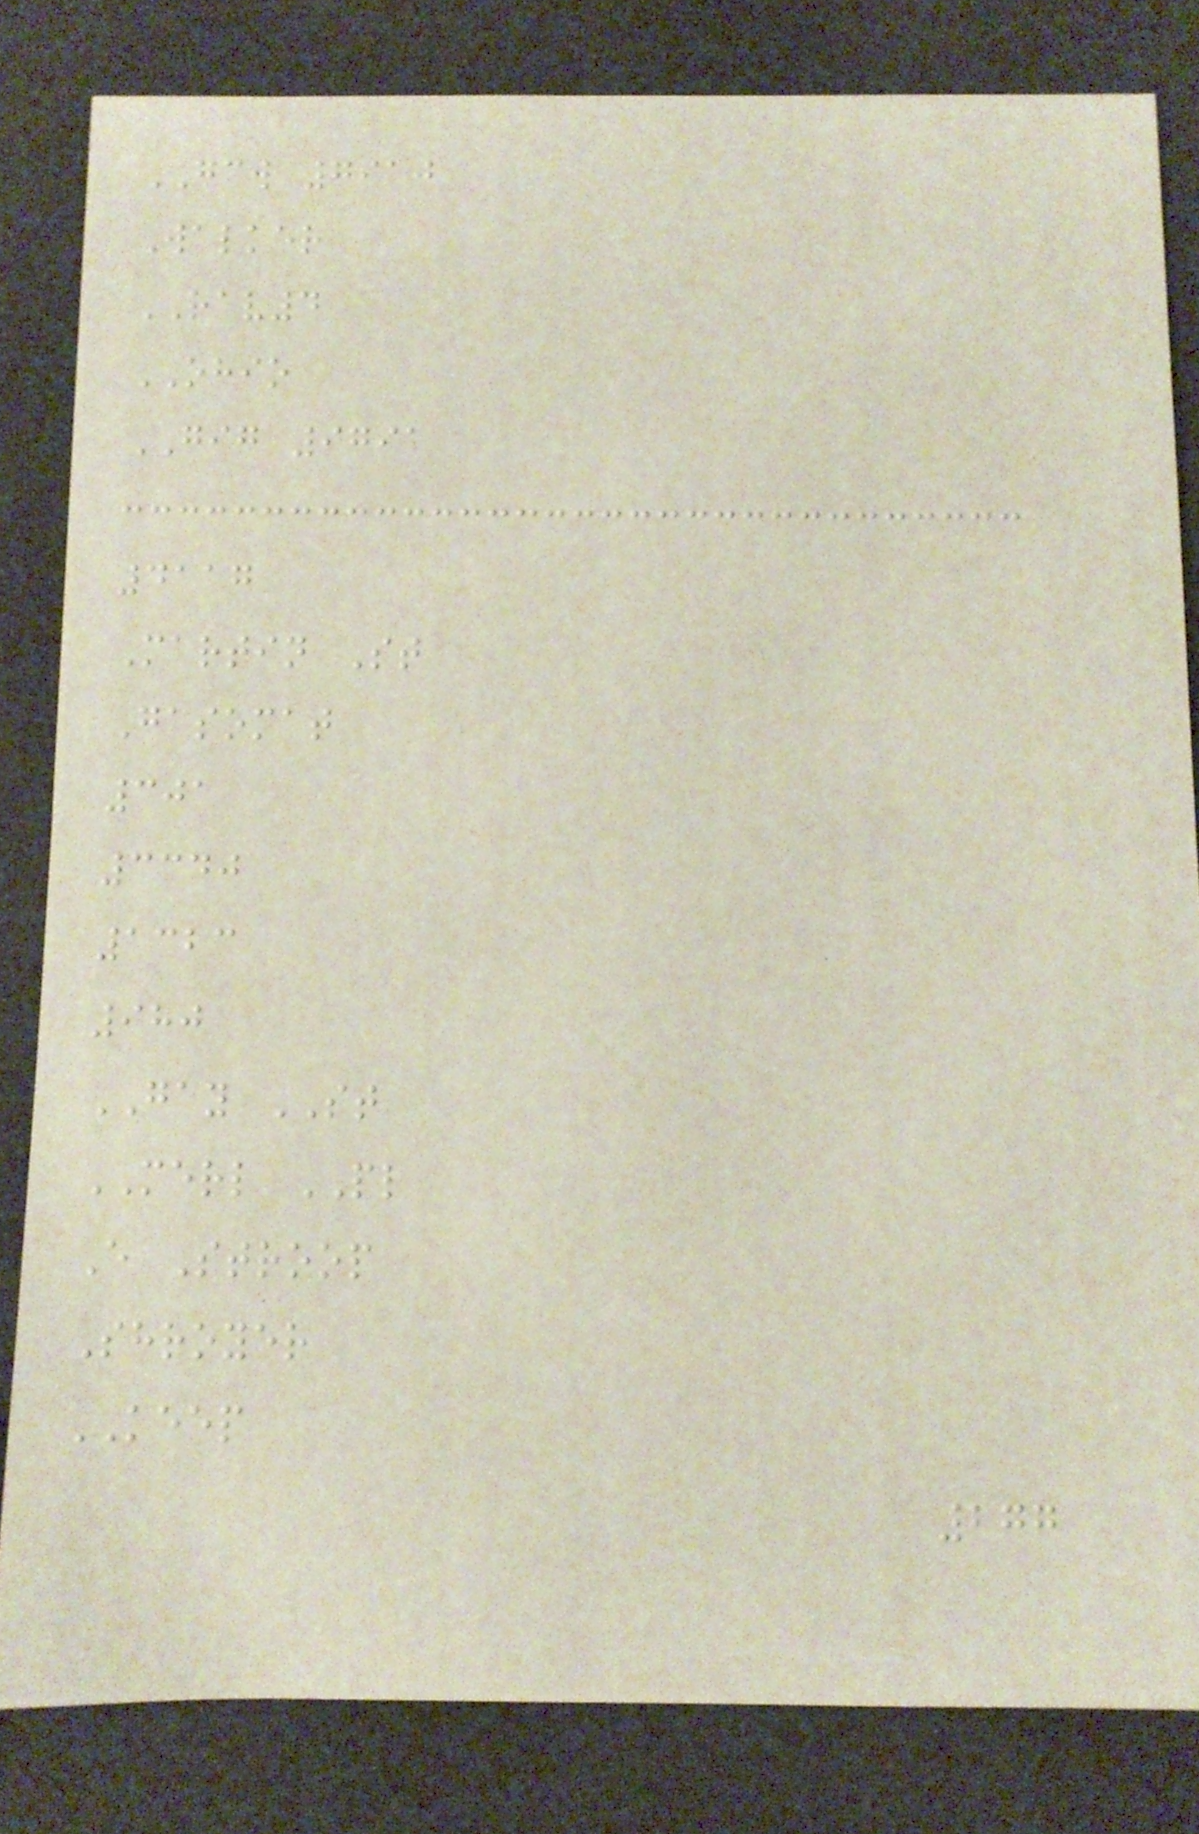GCW 7910
Walker
RAV4
OHIO
GIG 9791
4117
Martin St
Gasomat
301
3340
1323
980
GAY ST
MERL PL
E Stroop
Shroyer
KEEP
277
